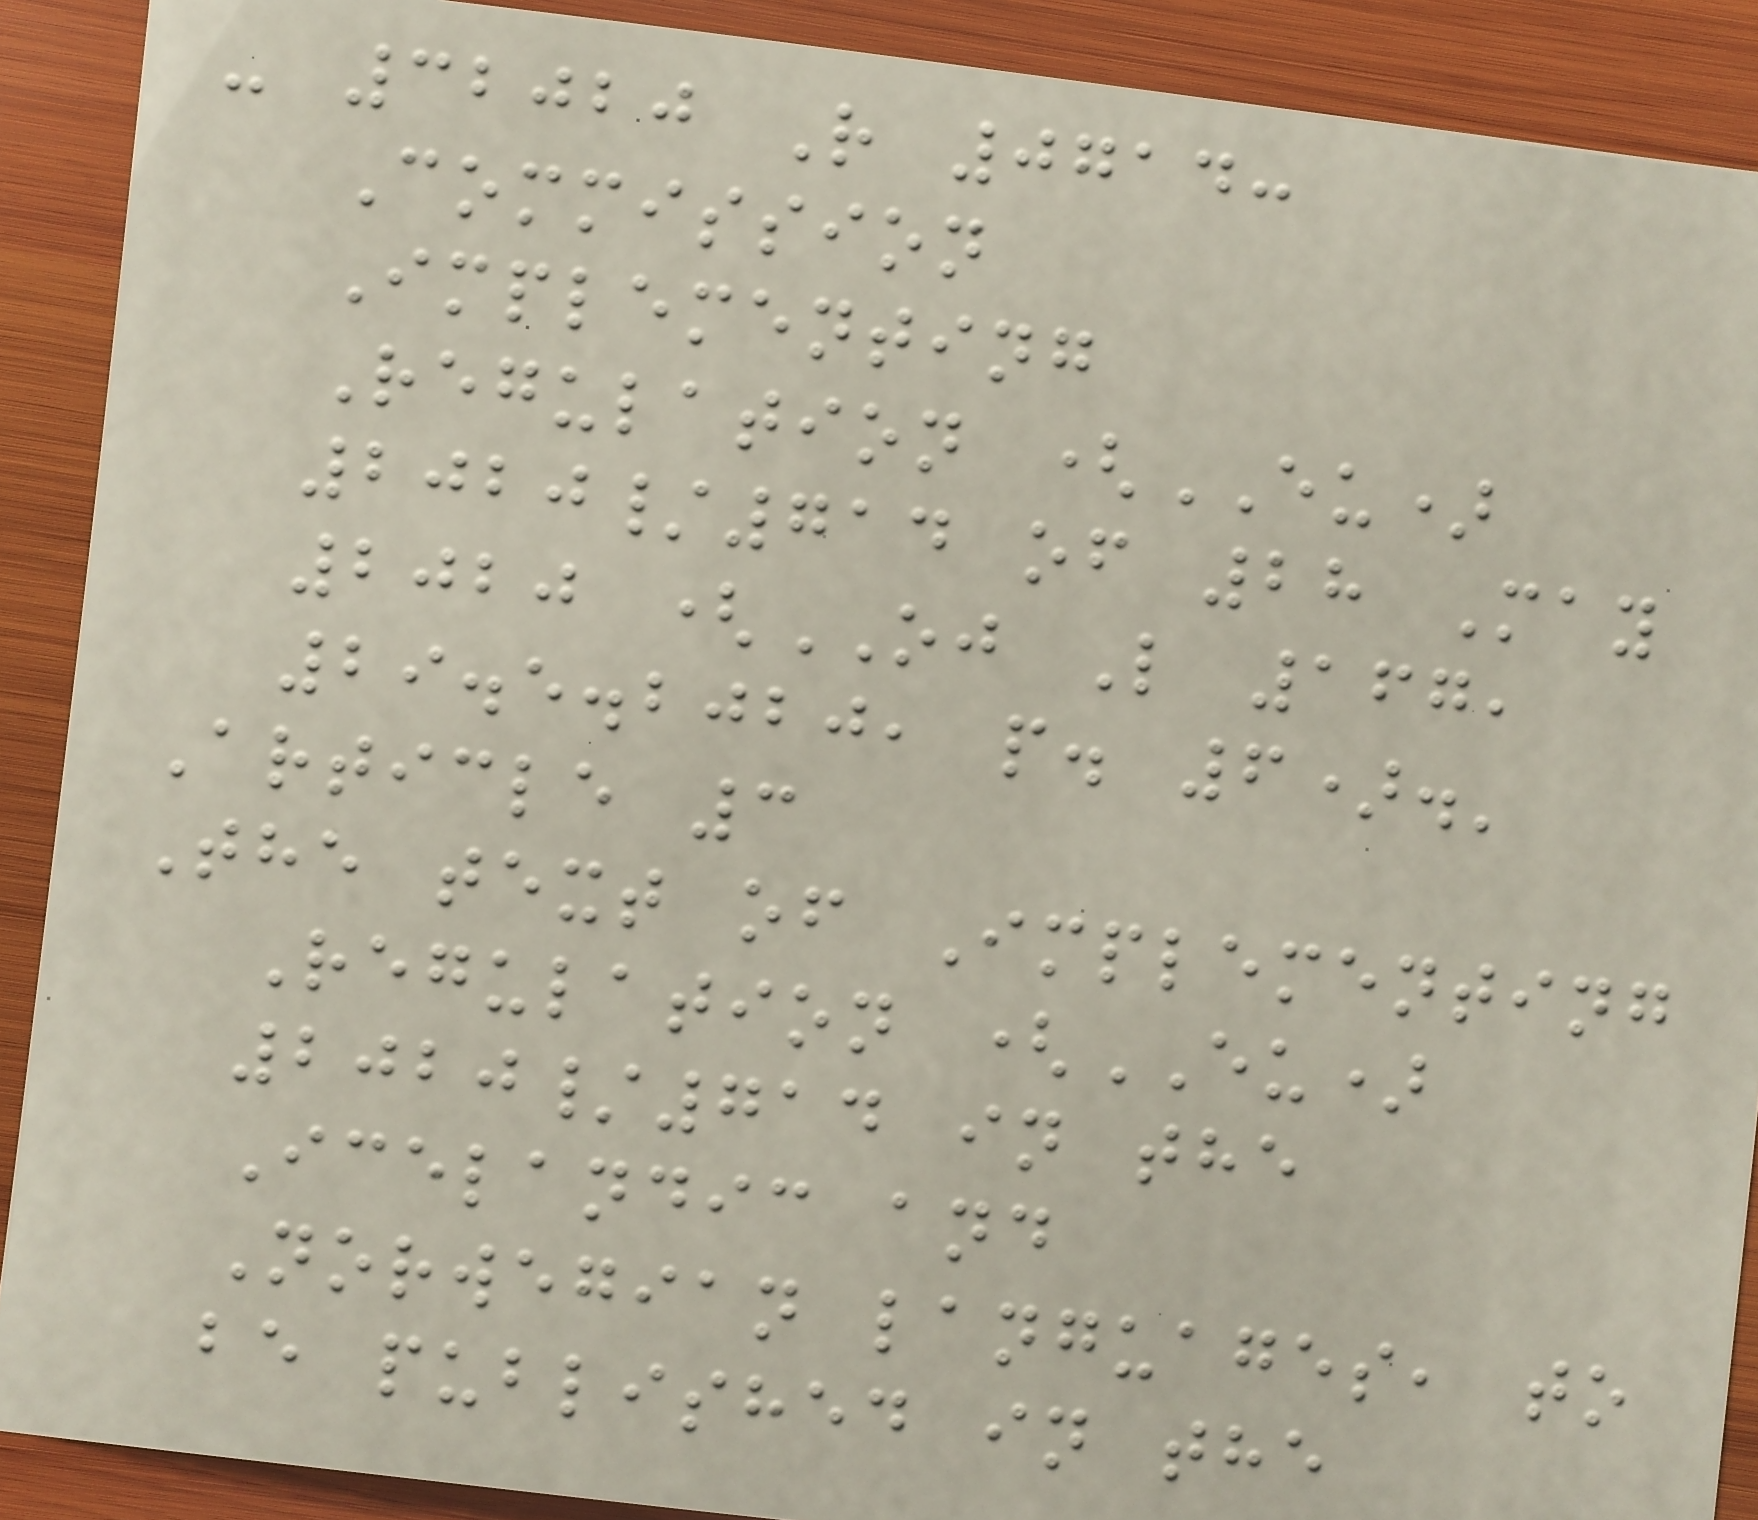- 32020 R 0714:
Commission
Implementing
Regulation (EU)
2020/714 of 28 May
2020 (OJ L 167,
29.5.2020, p. 6).'
Article 3
The text of Implementing
Regulation (EU)
2020/714 in the
Icelandic and
Norwegian languages, to
be published in the
